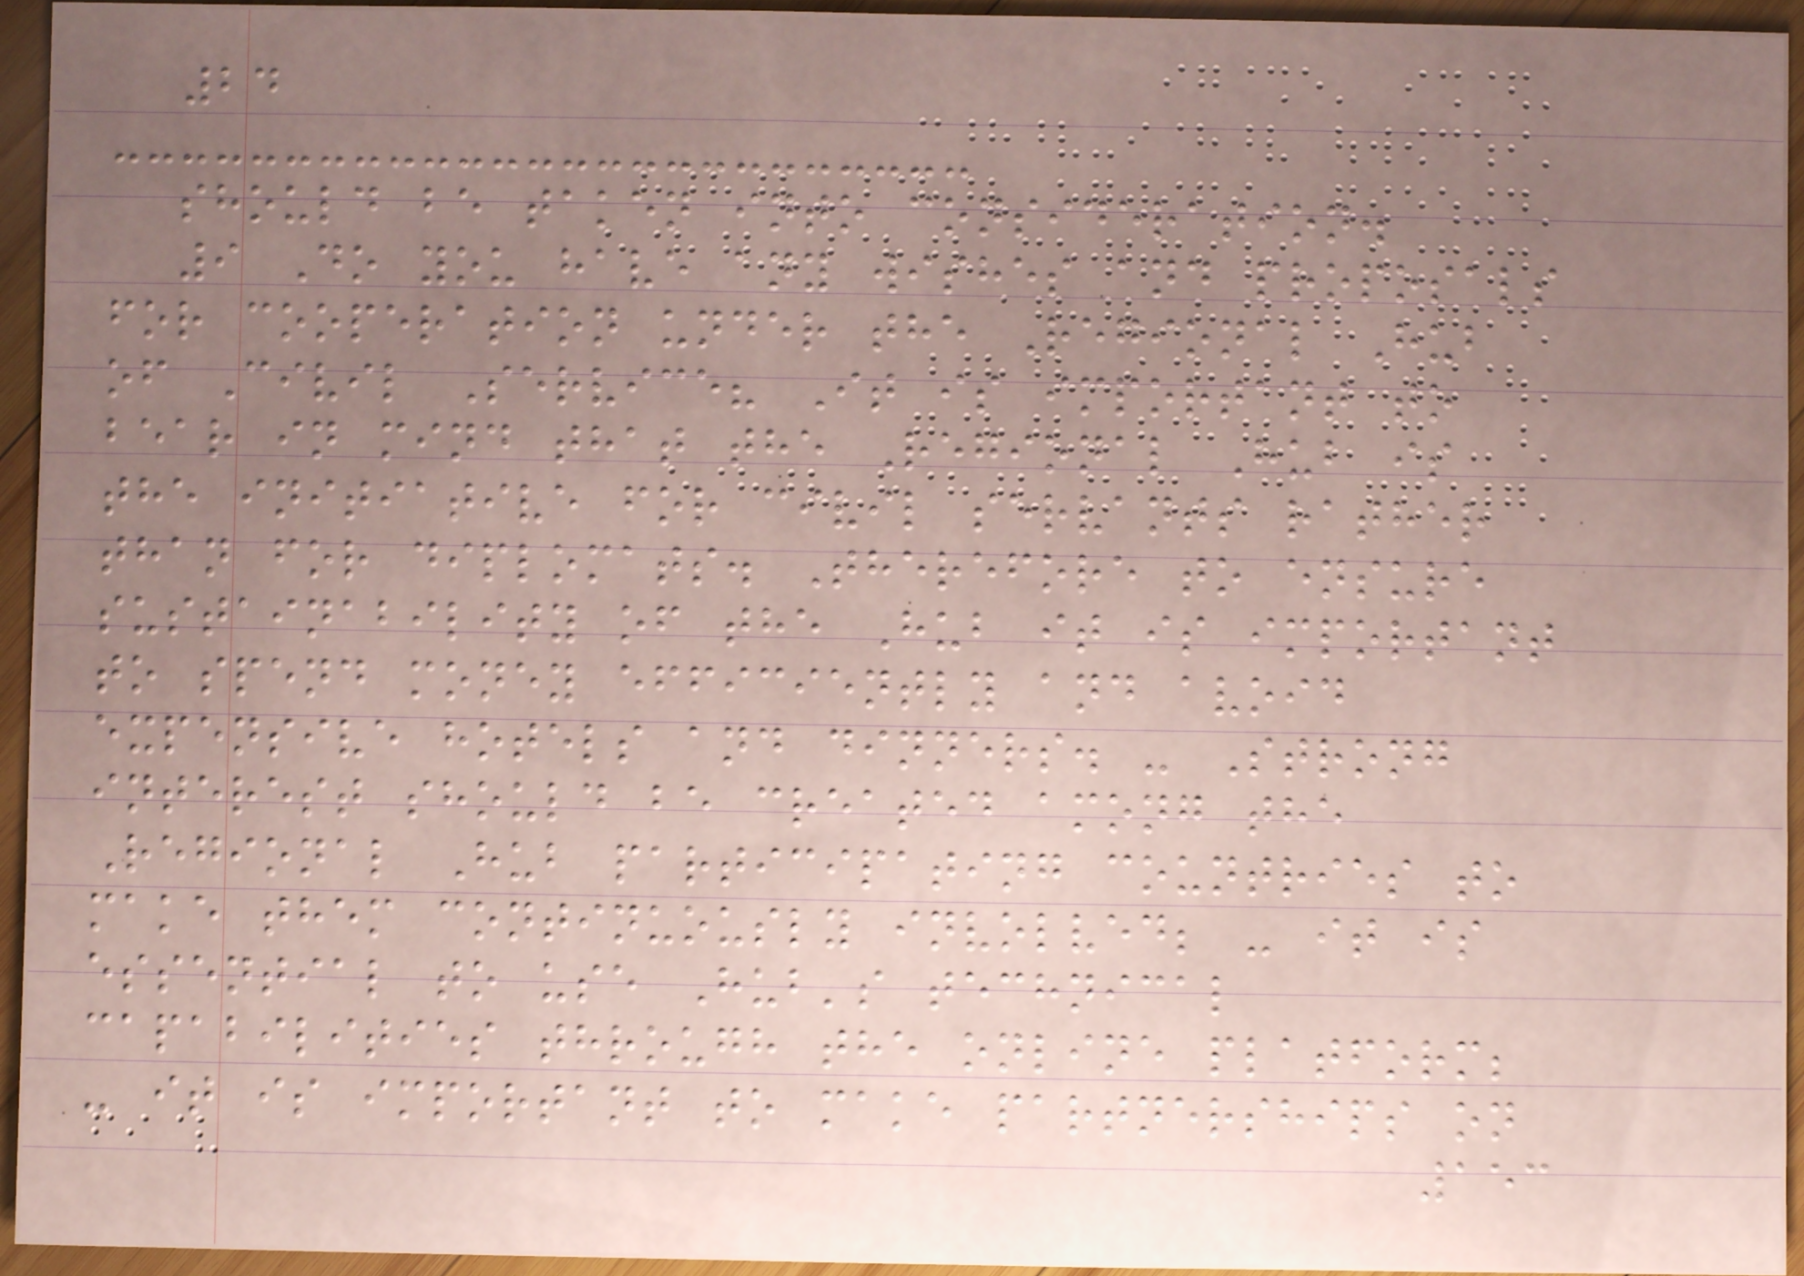24
should be taken into consideration.
9 Do you have any wishes and proposals
for cooperation under the Regional Hub
of Civil Service? It is important to
bear in mind that the Regional Hub is
the initiative for civil servants rather
than for diplomats. Therefore to ensure
sustainability of the Hub it is important
to spend money efficiently and avoid
expensive hotels and dinners. - Strong
interest should be created among the
Regional Hub participating countries to
make them continuously involved; - it is
essential to use Hub's technical
capabilities through the online platform;
- it is important to make partnerships on
153
